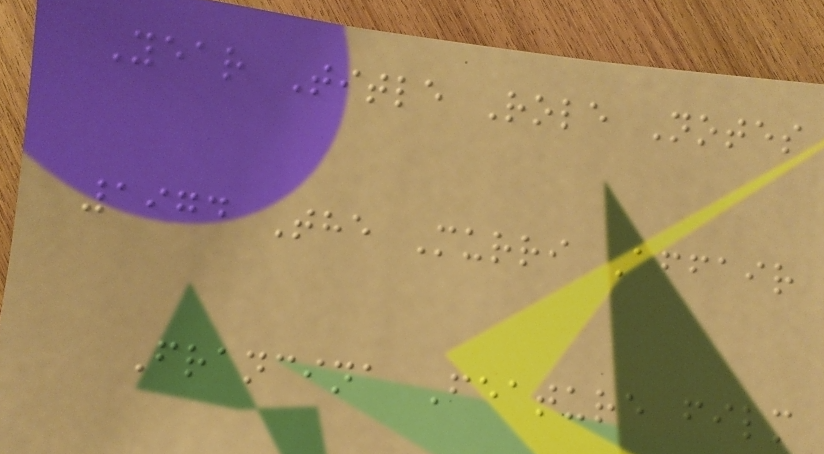Year Title Role Notes
1974 The Murri Affair
Francina Feature film
